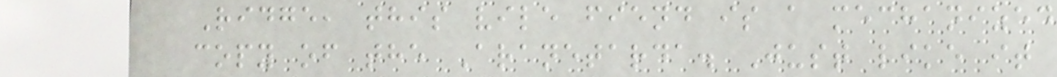Ridge, this vile fiend is a mechanized
copy of the Aranetarda. Just like it
